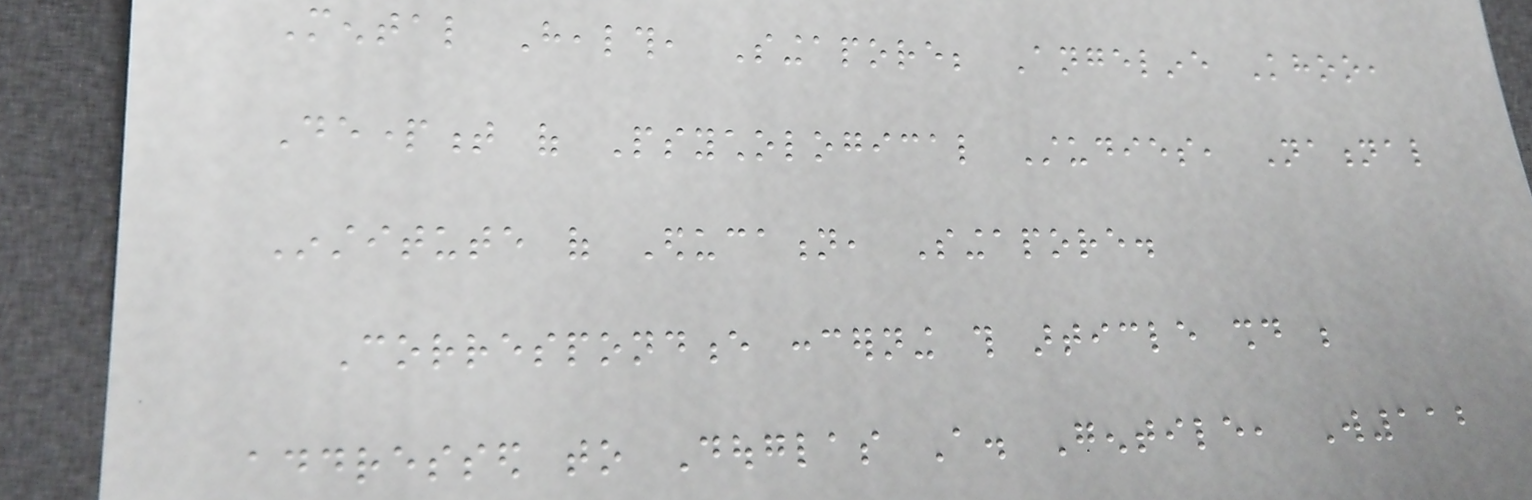Mental Health, Singapore; Angeline Khoo,
Department of Psychological Studies, National
Institute of Education, Singapore.
Correspondence concerning this article should be
addressed to Douglas A. Gentile, W112
